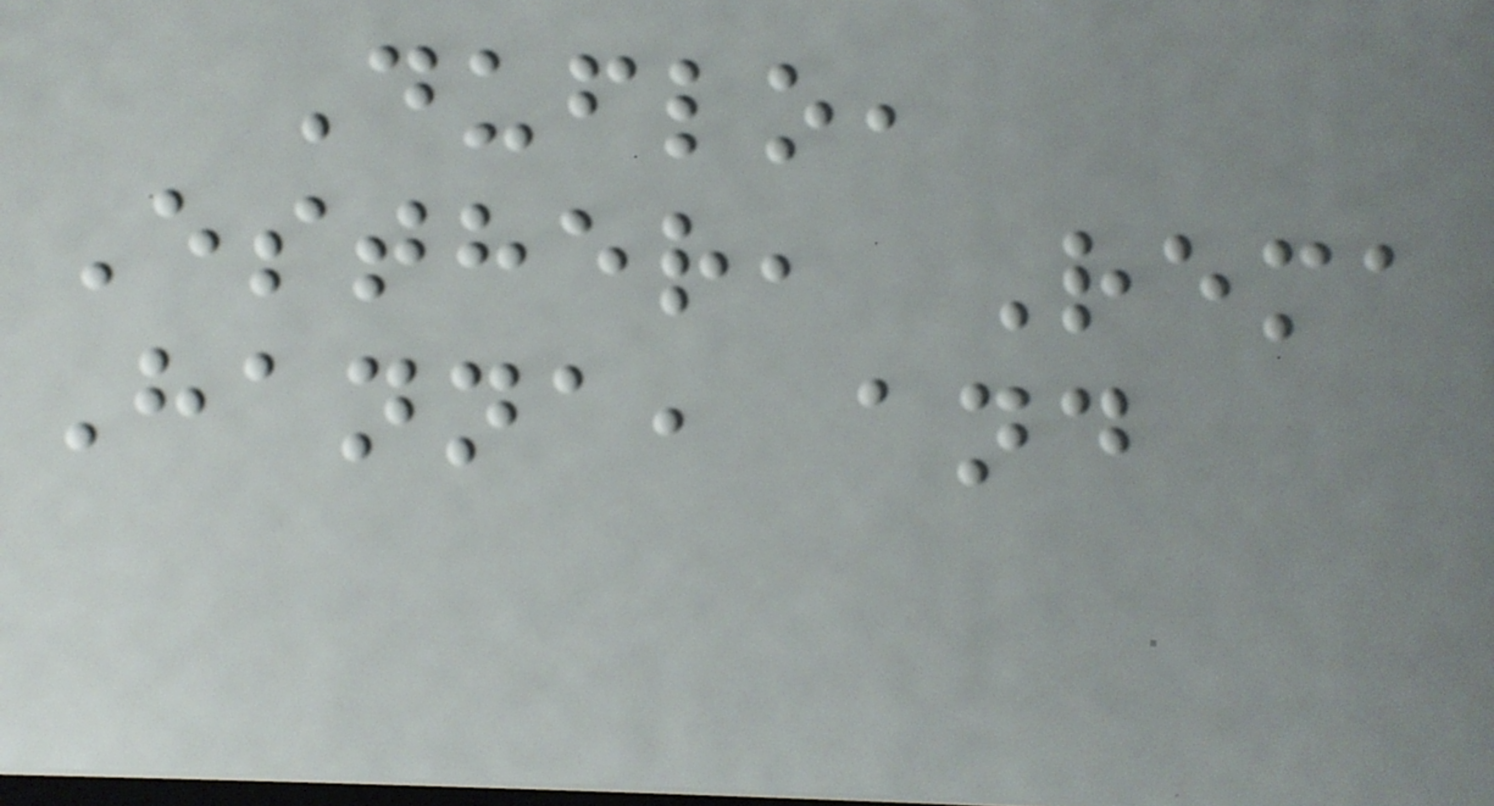Duflo,
Esther, Rema
Hanna, and
